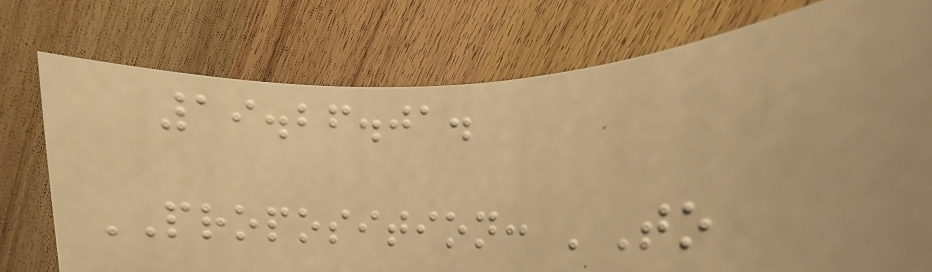19.26.01.
PROPOSITION: 'To
